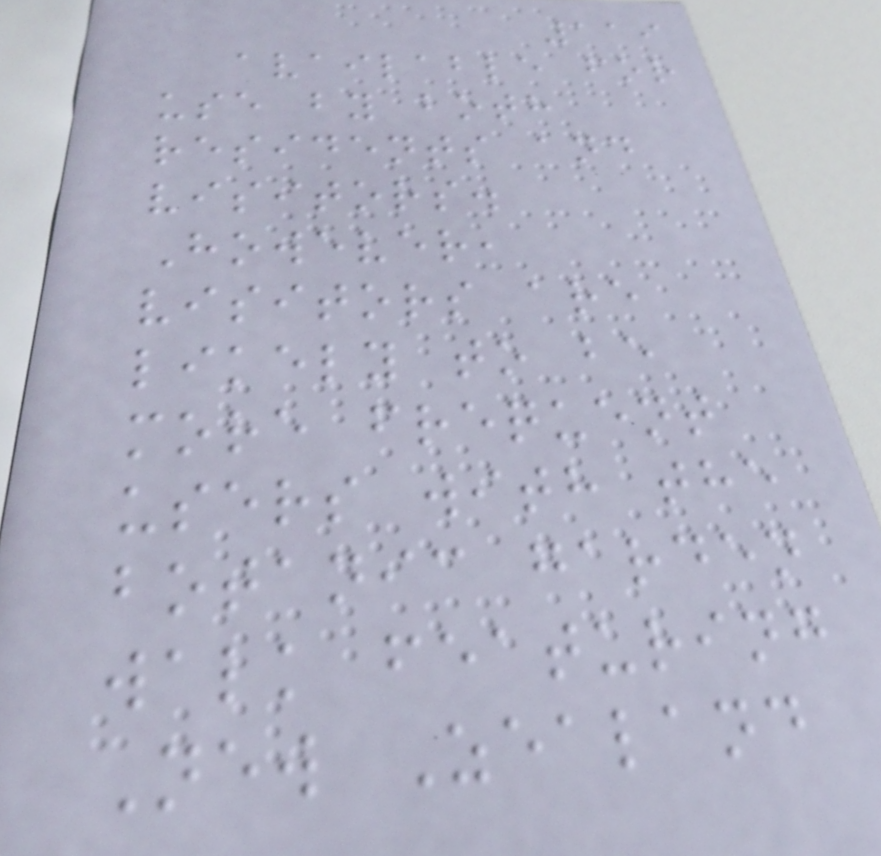119
available for
use by both
residents and
visitors.
However,
visitors are
likely to be
more frequent
users with the
botanic garden
walk featuring
New Zealand
